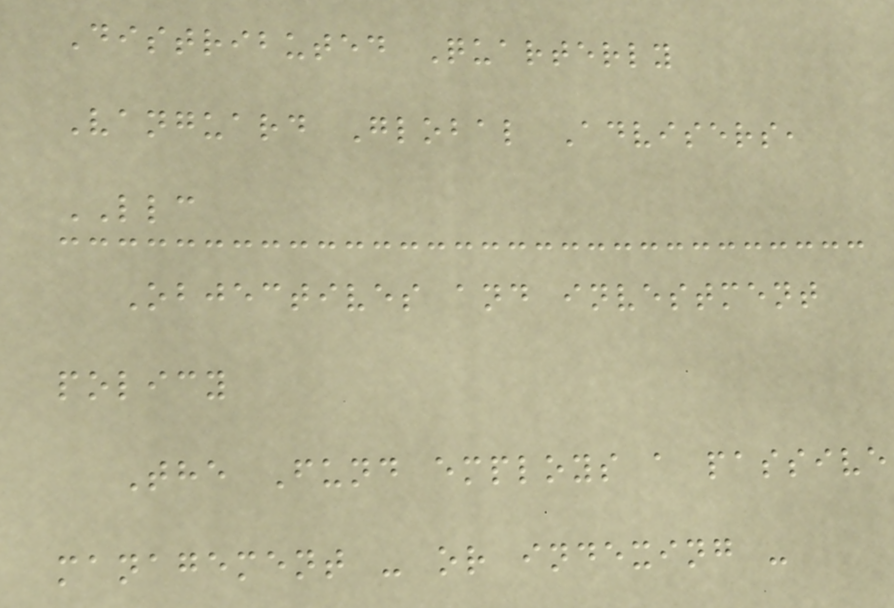Distributed Quarterly
Vanguard Global Advisers,
LLC
Objectives and investment
policy
The Fund employs a passive
management - or indexing -
